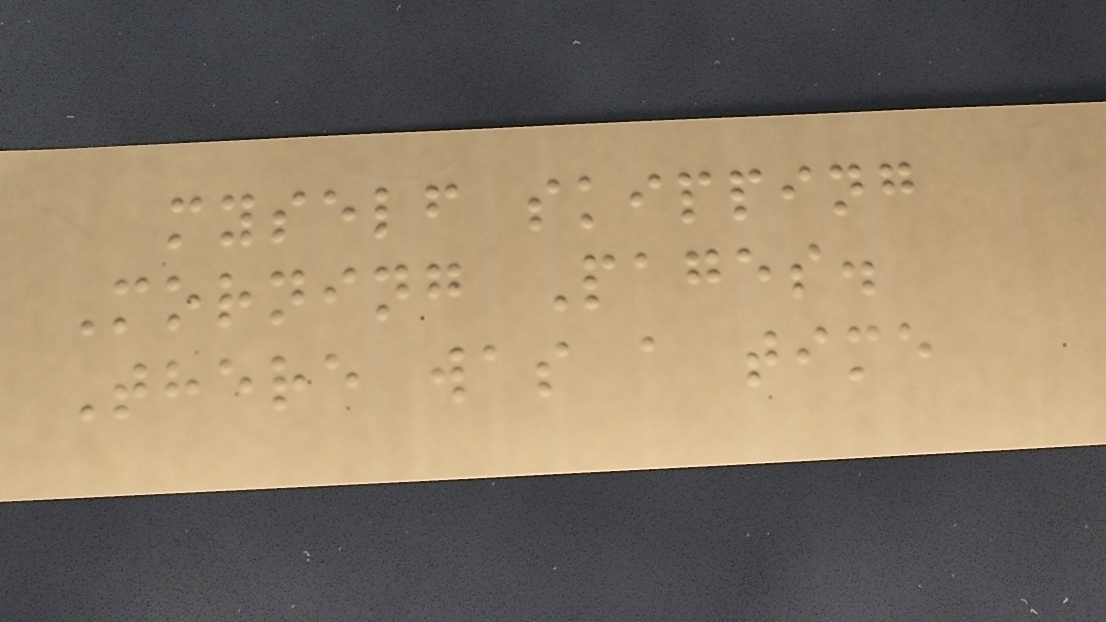myself skipping
Morning Pages.
There was a time
